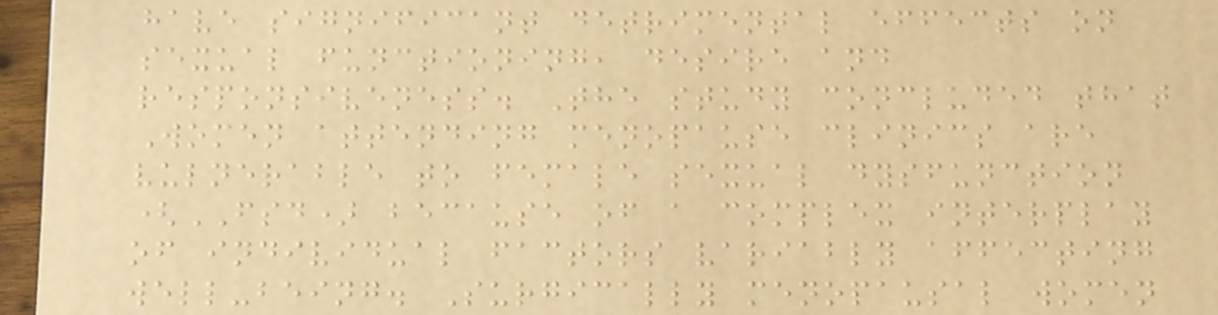have significant detrimental effects on
sexual functioning, desire and
responsiveness. The study concluded that
Women attending menopause clinics are
vulnerable to female sexual dysfunction
(FSD) because of a complex interplay
of individual factors variably affecting
well-being. Surgically menopausal women
